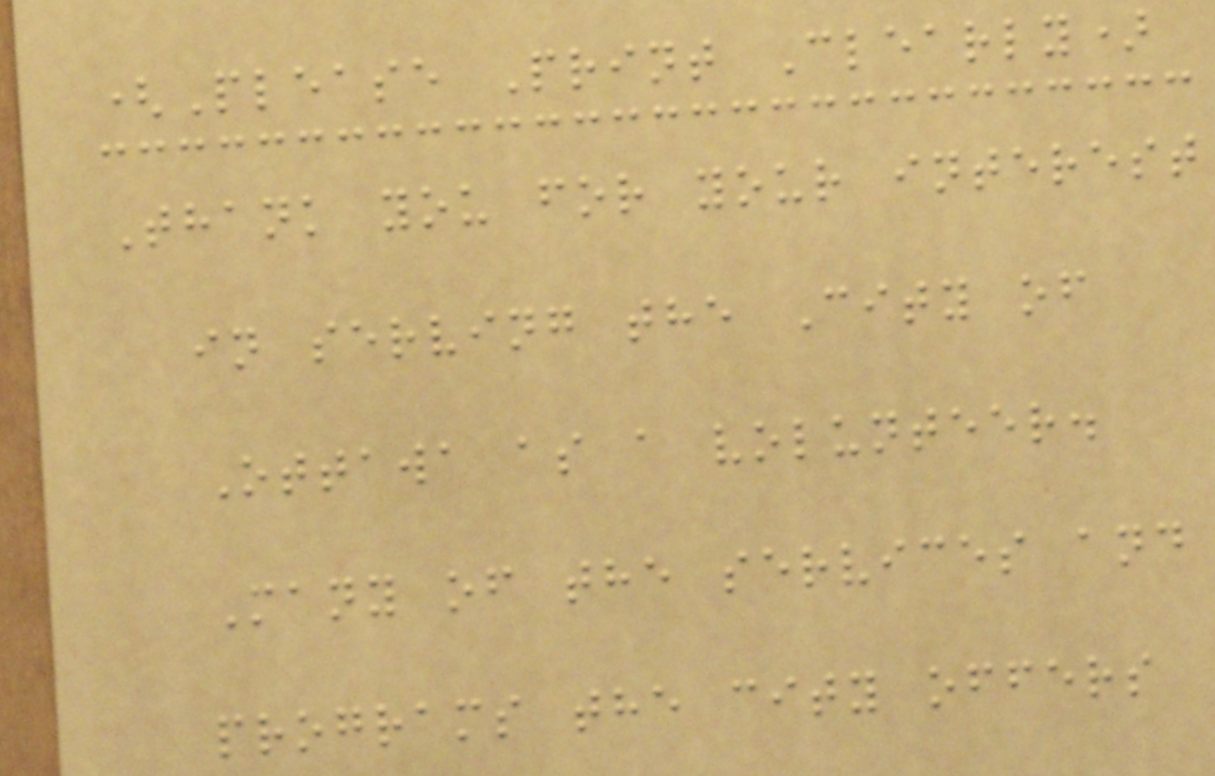(Please Print Clearly)
Thank you for your interest
in serving the City of
Ottawa as a volunteer.
Many of the services and
programs the city offers
